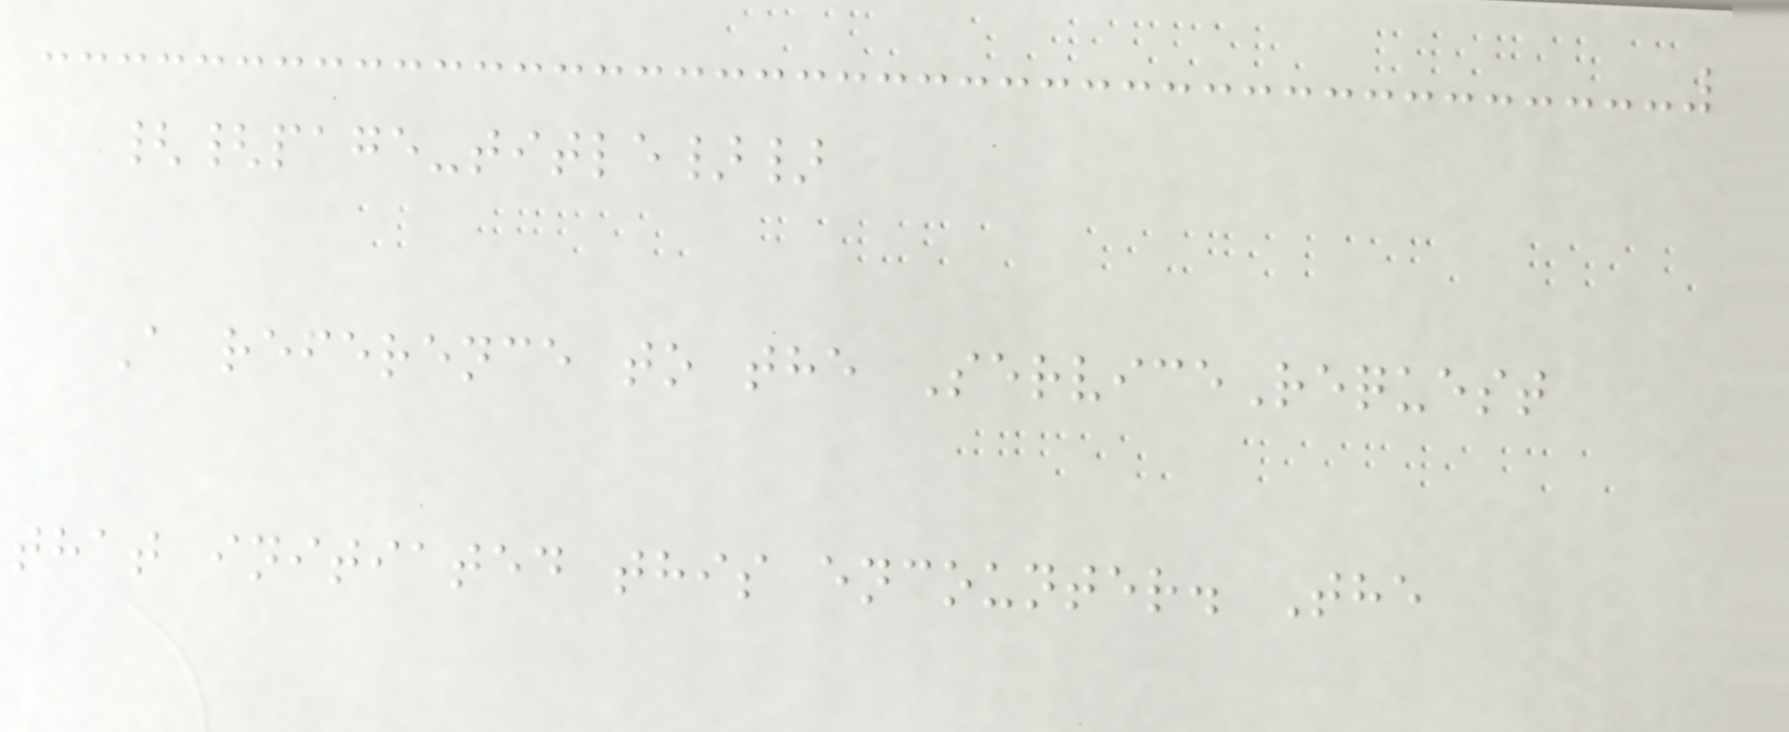{{page-title}}
A reference to the ServiceRequest
that initiated this encounter. The
